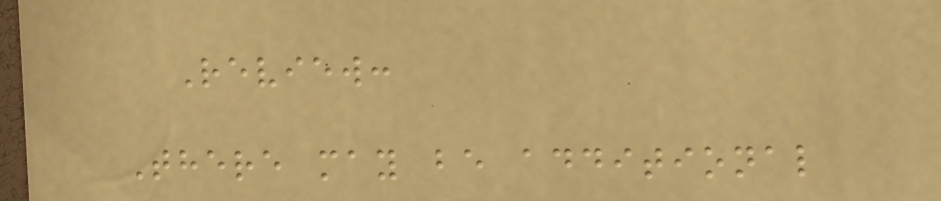Review:
There may be additional
